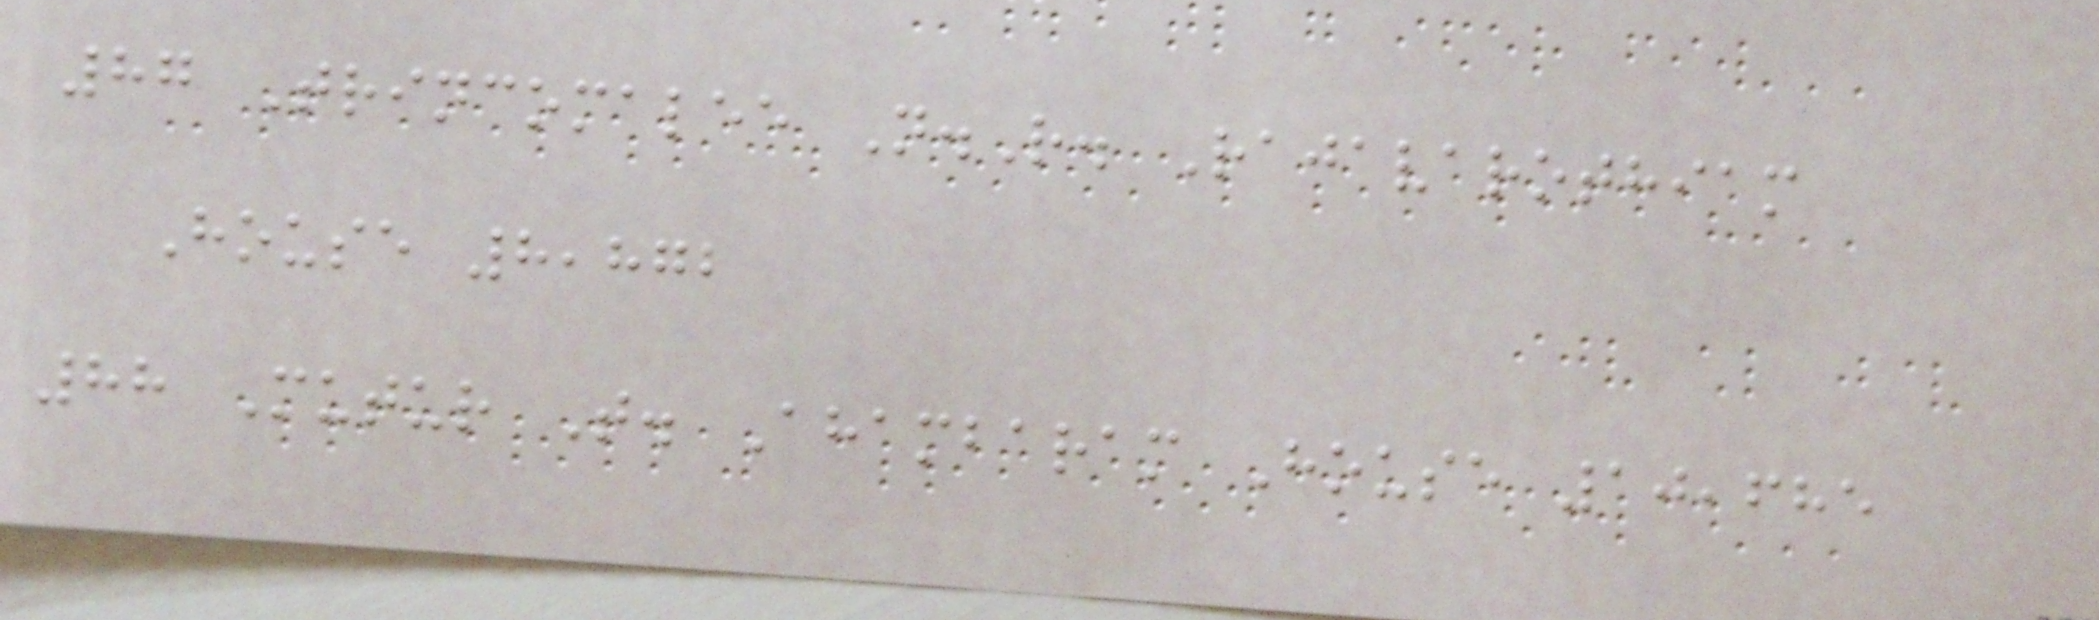87 Trincomalee N.R. Rajavarothiam
House 8,872
88 Mutur T. Ahambaram House 10,685
